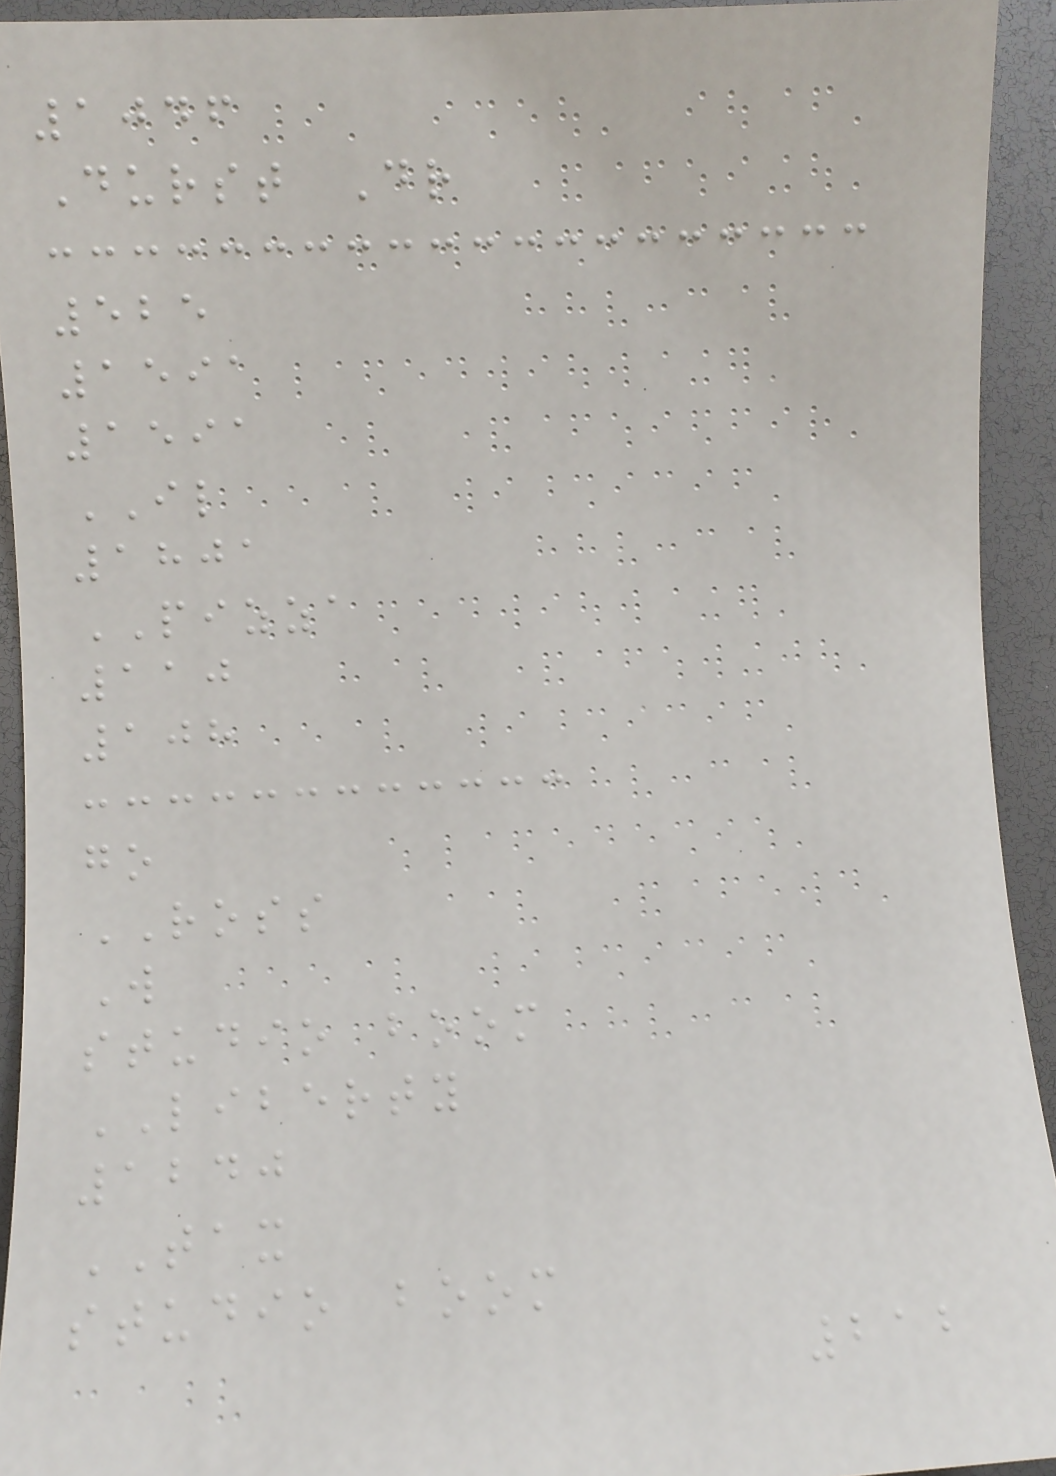1046
Durst Dr
525
1591
1591
IL
1801
PIZZA
110
108
go
ROSS
W
studio boom
LIBERTY
1240
TAX
studio boom
212
